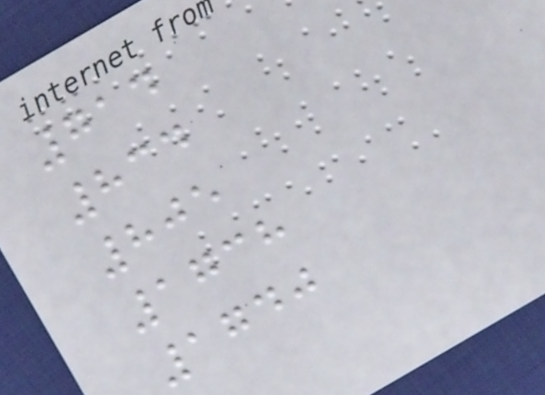714
834
805
1738
1740
